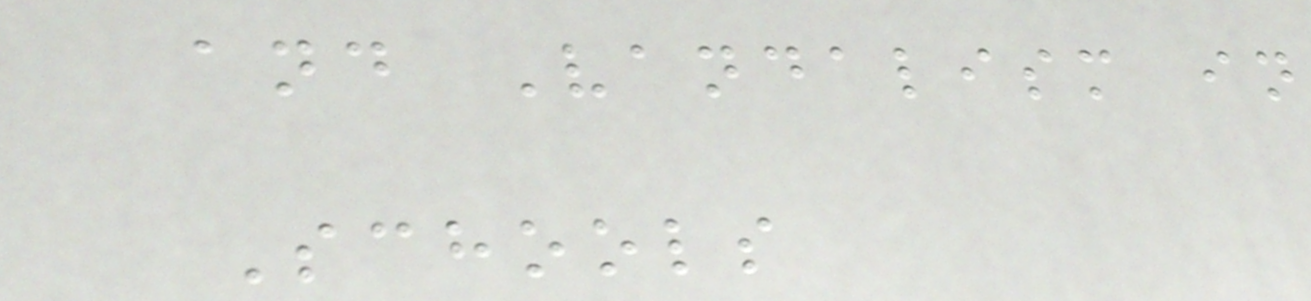and Vandalism in
Schools
